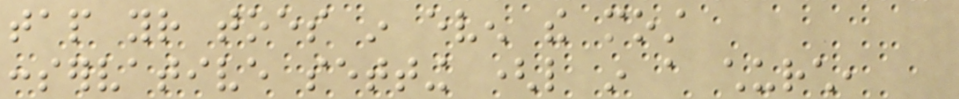tap your toes in even the most
conservative setting (like in a church,
